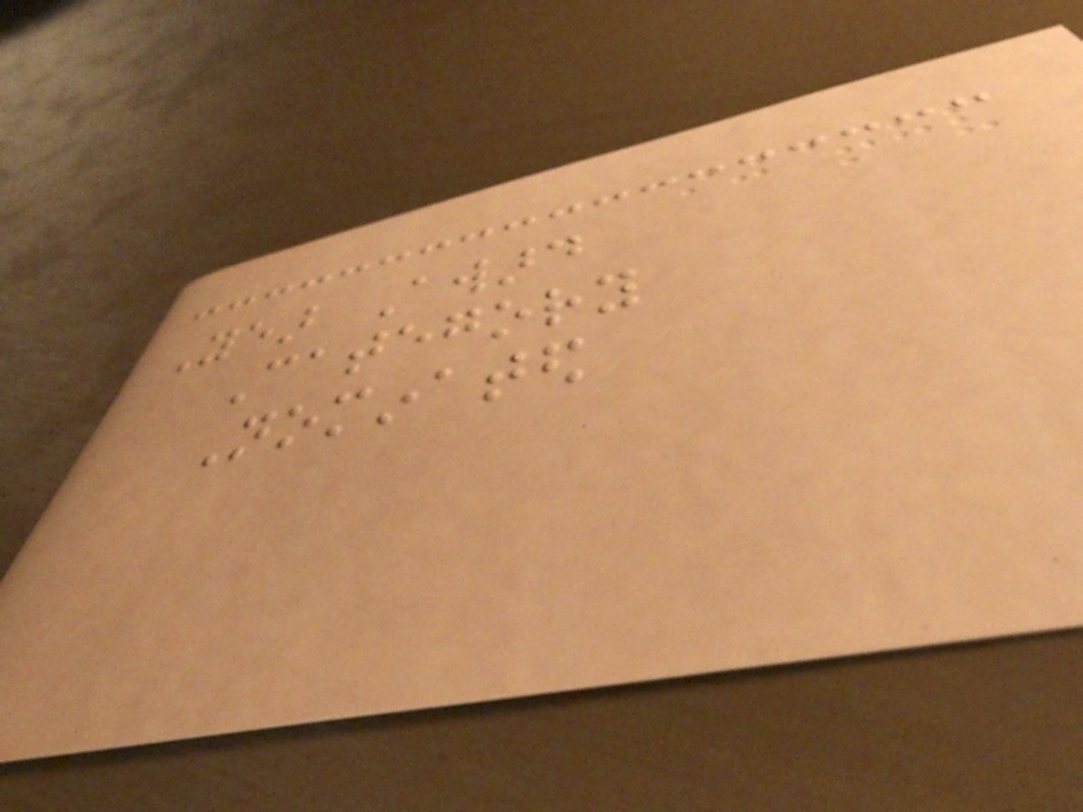Year Award
Category
Nominated
